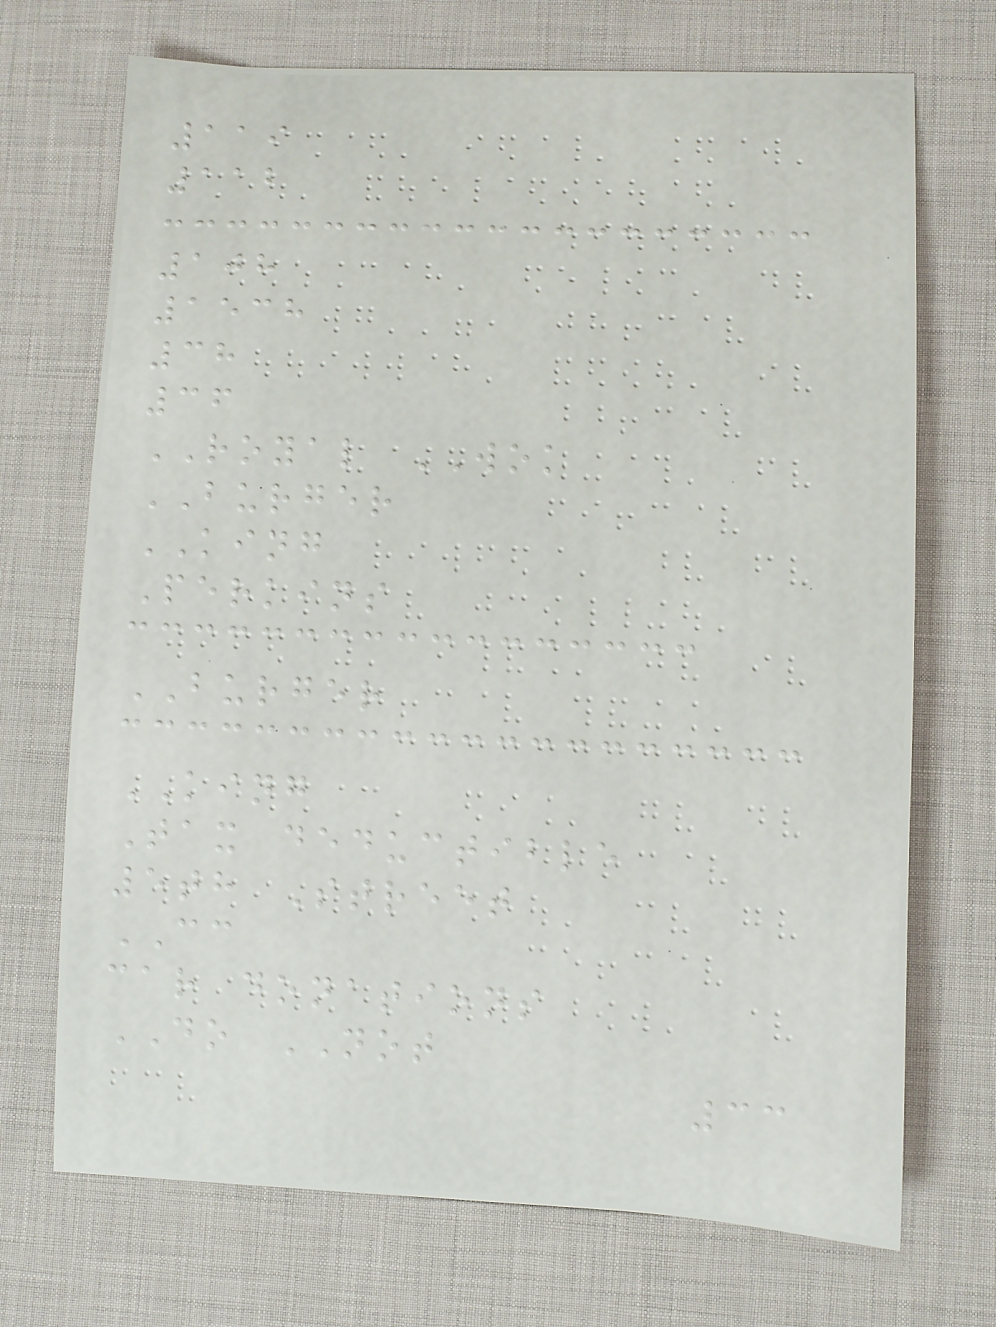119
112
108
1538
38
36
ROYAL WOK
BURGER
KING
Perkins
BURGER
KING
Tax deductible
5th Street
CC
car donations
DO NOT
33
